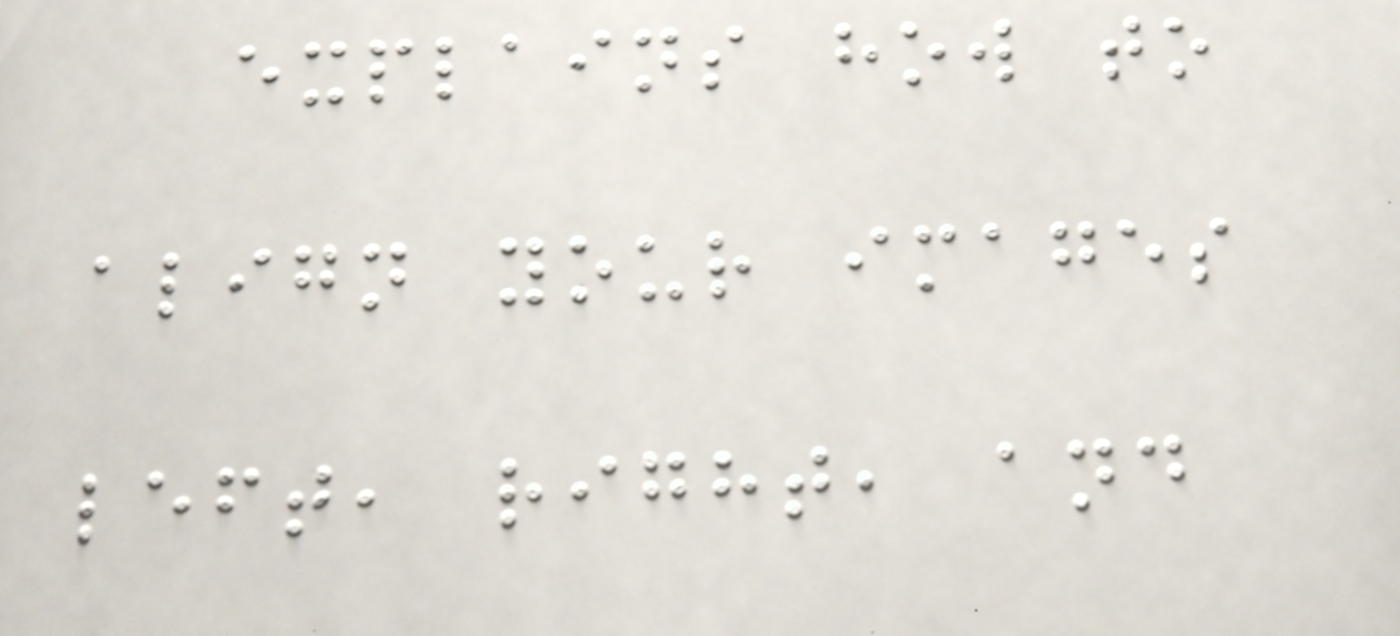explains how to
align your images
left, right, and
